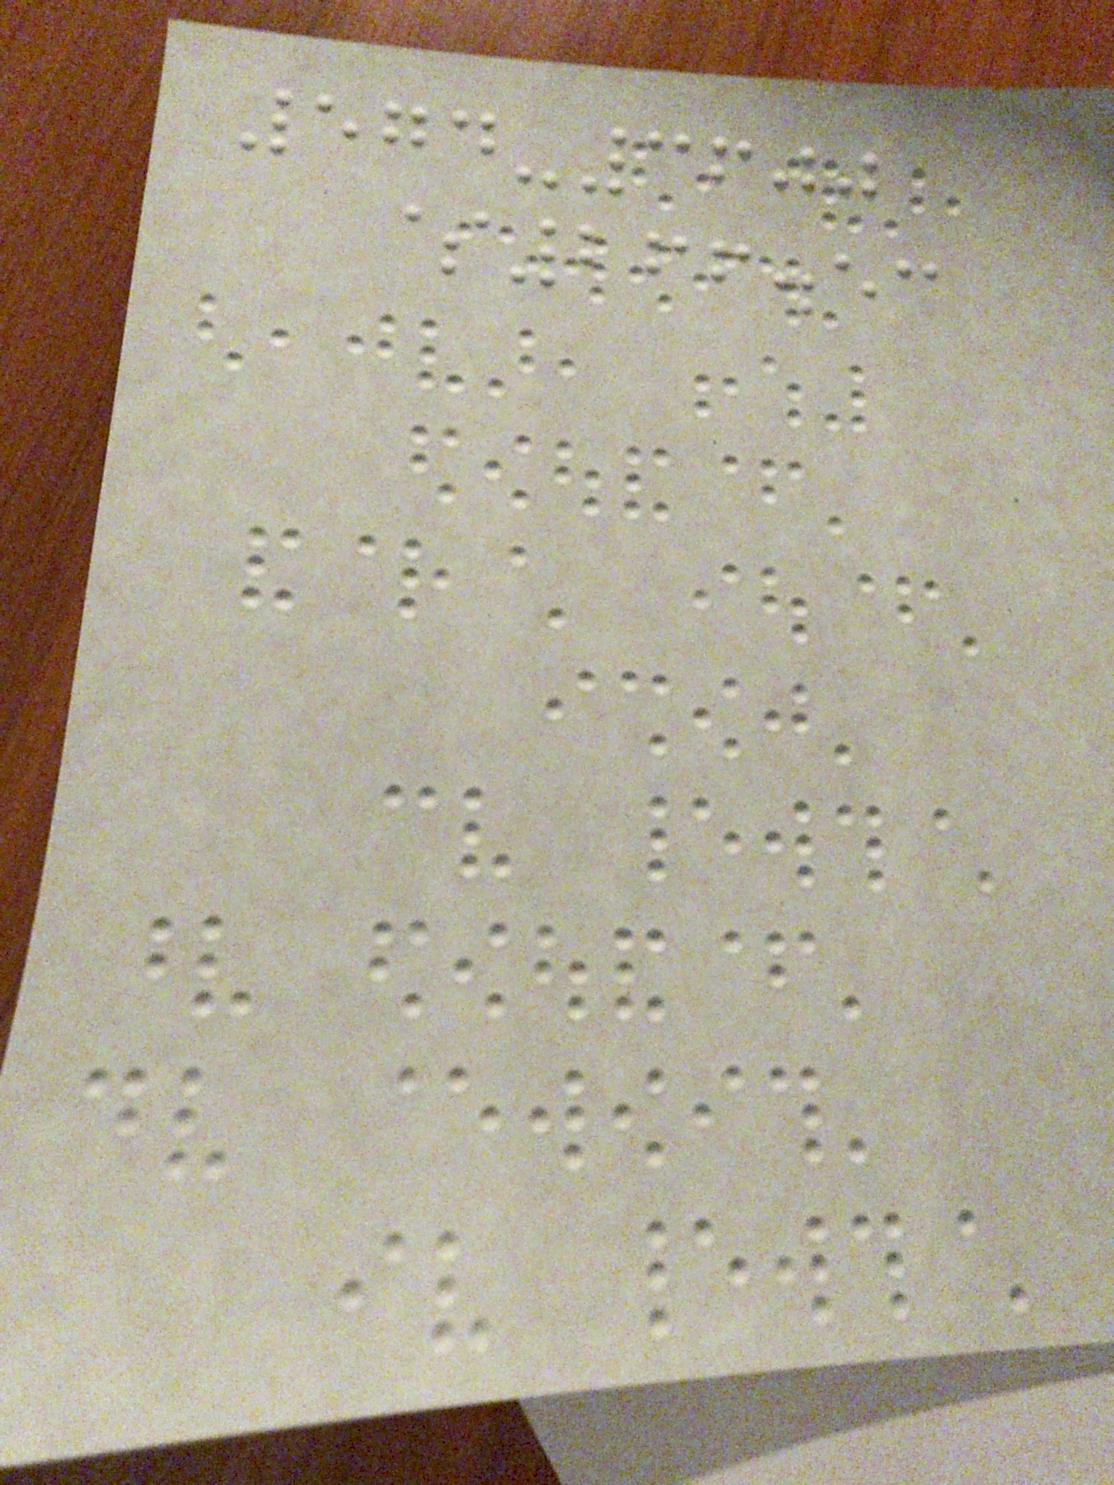574-3600
$266.53
